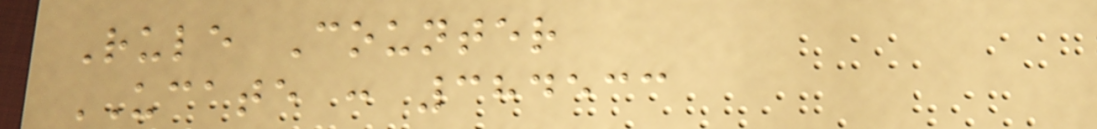Rule Counter
UCATE : 384533
